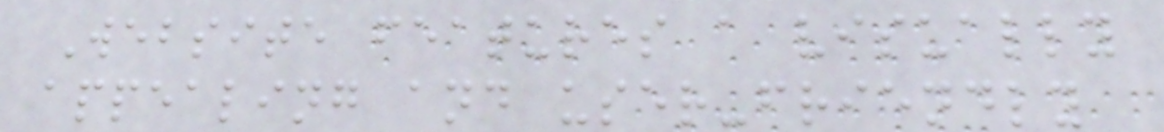Website features a visually
appealing and user-friendly
